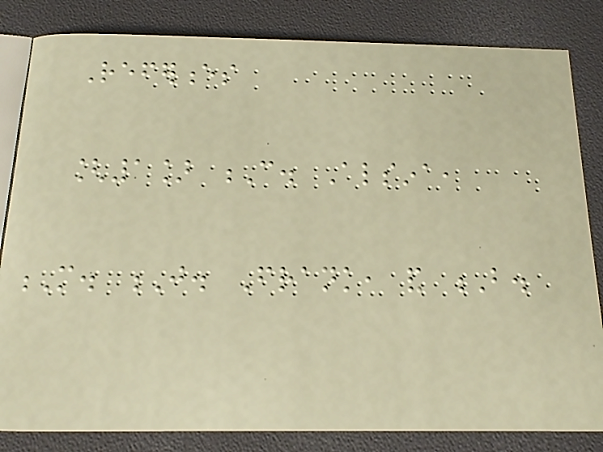References
[1] C. Alsina,
M. J. Frank, and B.
